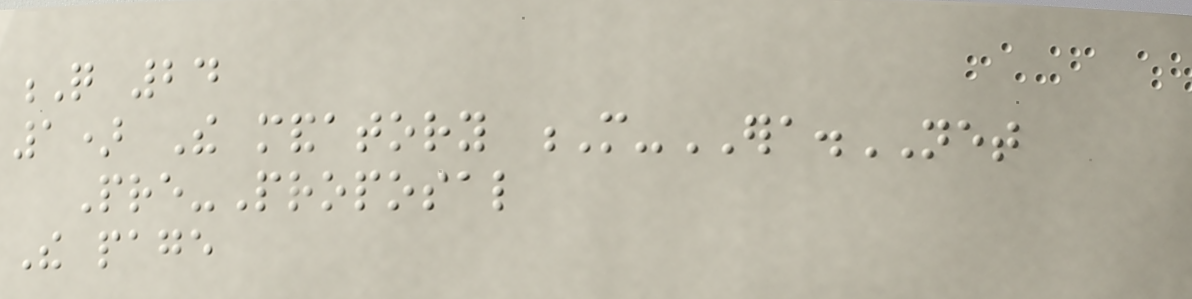Q 24
1) The mandatory M-ERA.NET
Pre-Proposal
The page
